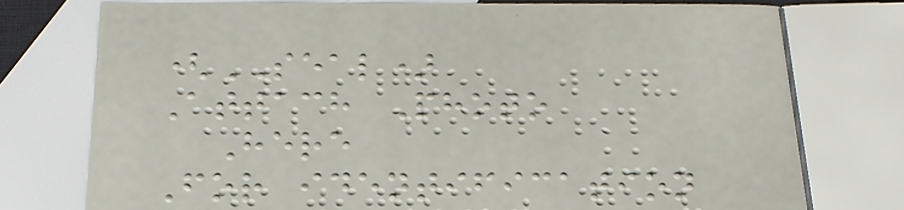(SEAL)
Attach Photo
Here
For identification
